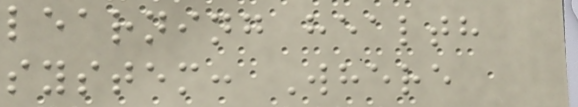learning health
system: Where
